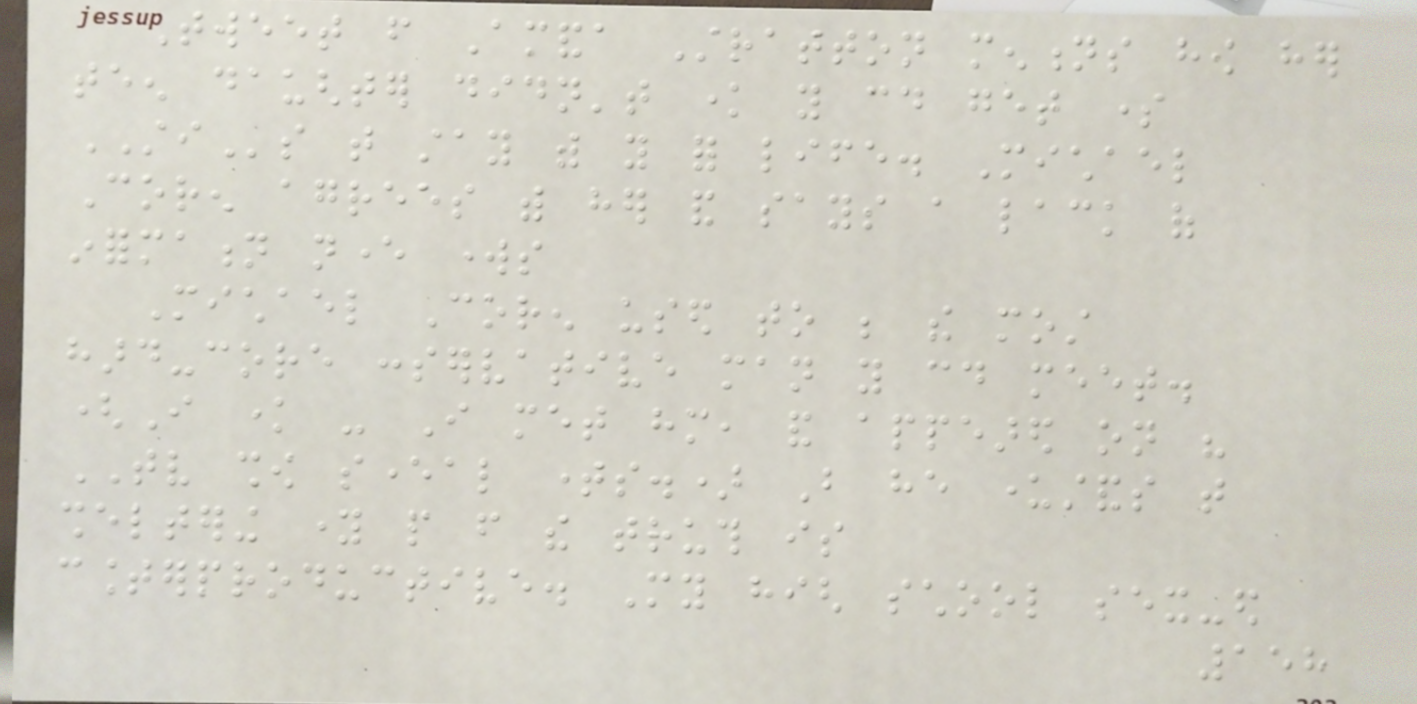Tweet from Amanda Stratton mentions how her
teen daughter didn't know you could get some
STIs that stay with you for life. Michael
Coren agrees with her and says a lack of
information never works
Michael Coren used to be the most
hard-core conservative man you could meet.
(I know - I met him, and appeared on his
TV show several times.) But he understands that
sheltering young people from the truth is
counterproductive. My high school sex-ed
158
